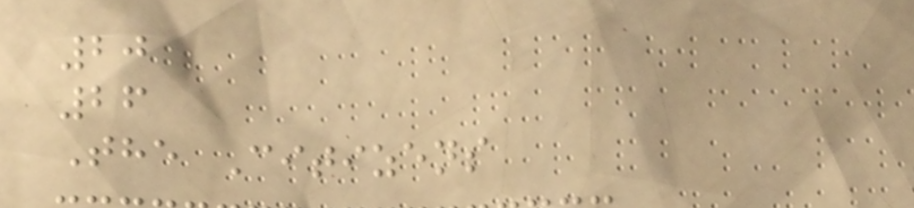20
26
The Citizens
